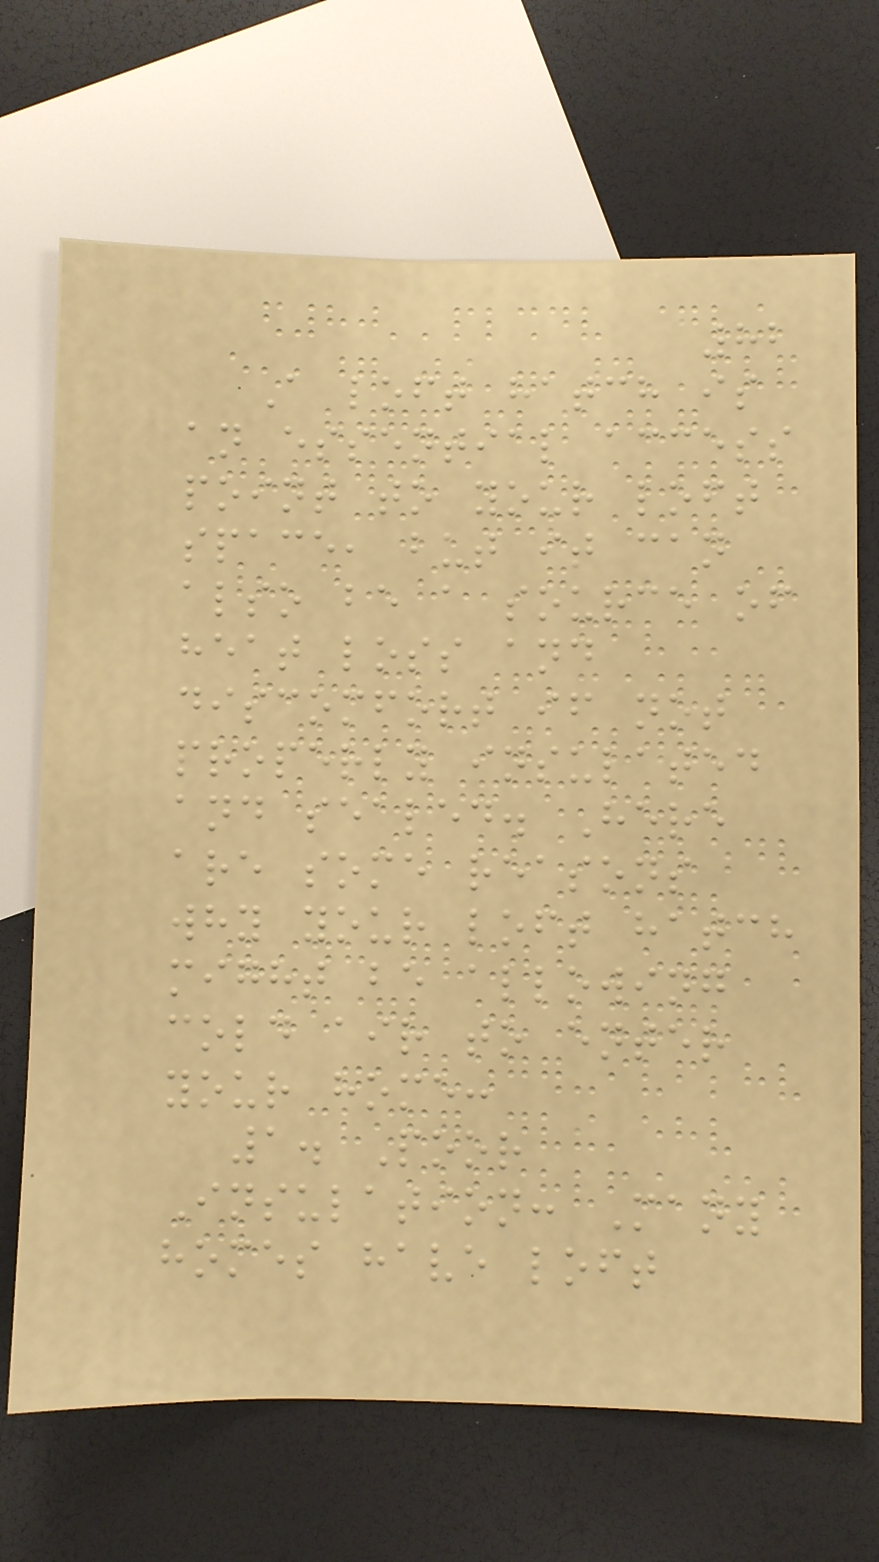82
A loft hatch is
an essential access
point to your loft
space, but it can
also be a source of
heat loss and
discomfort if not
properly insulated
and sealed. Here
are some reasons
why your loft hatch
might be allowing
cold air to enter
your home:
1. Poor
Insulation: Many
homes have loft
